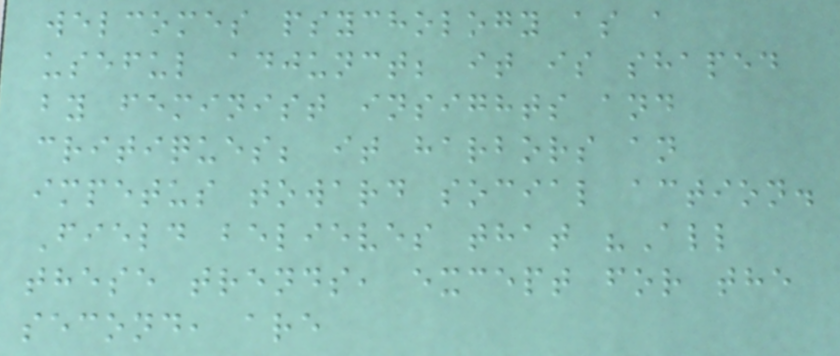welcomes psychology as a
useful adjunct; it is shaped
by feminist insights and
critiques; it harbors an
impetus toward social action.
Field believes that "All
these trends, except for the
second, are
